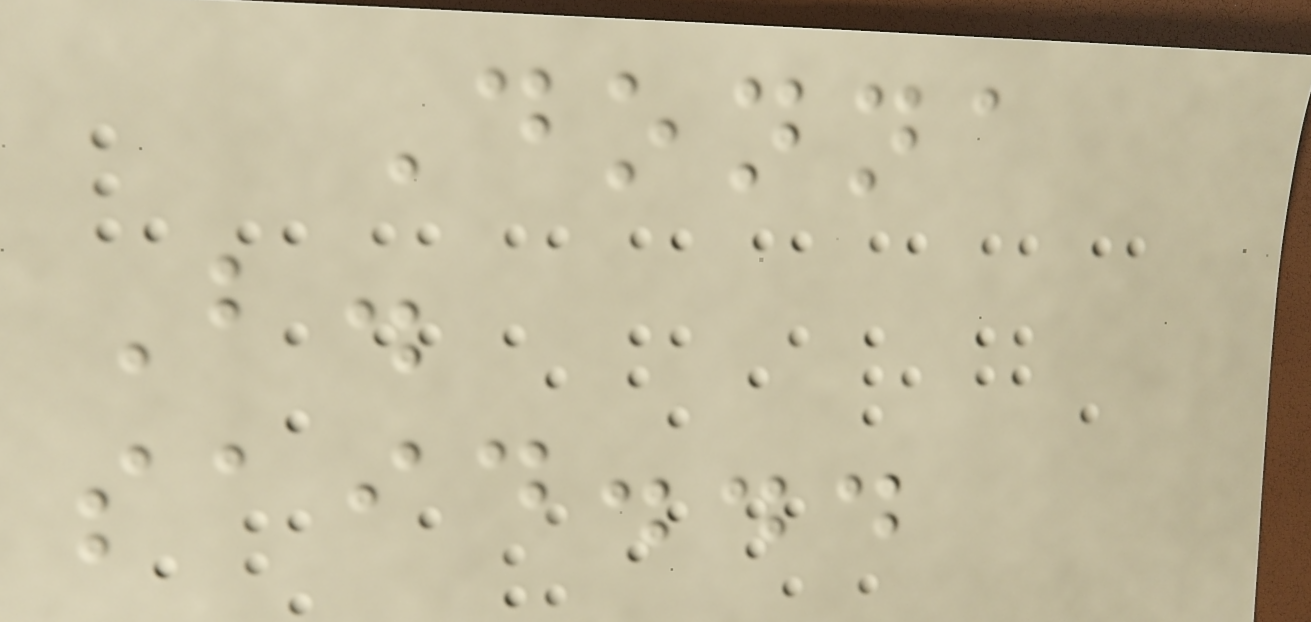Donna
B.
said...
